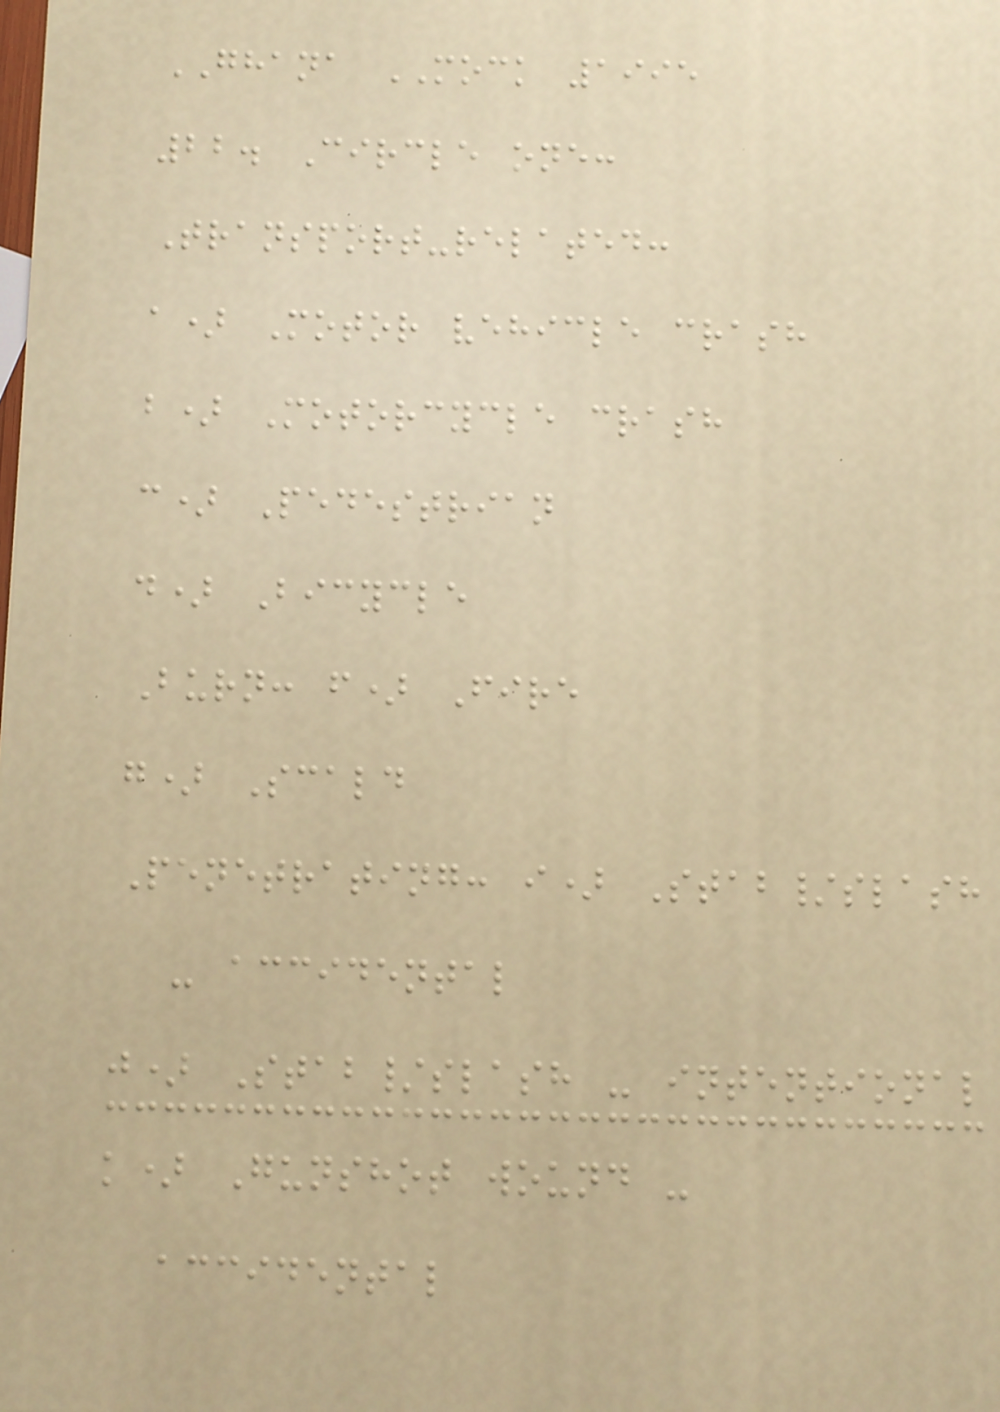GHANA MOCK 1995
22. Circle one:
Transport-related:
a) Motor vehicle crash
b) Motorcycle crash
c) Pedestrian
d) Bicycle
Burn: f) Fire
g) Scald
Penetrating: i) Stab/slash
- accidental
j) Stab/slash - intentional
k) Gunshot wound -
accidental
